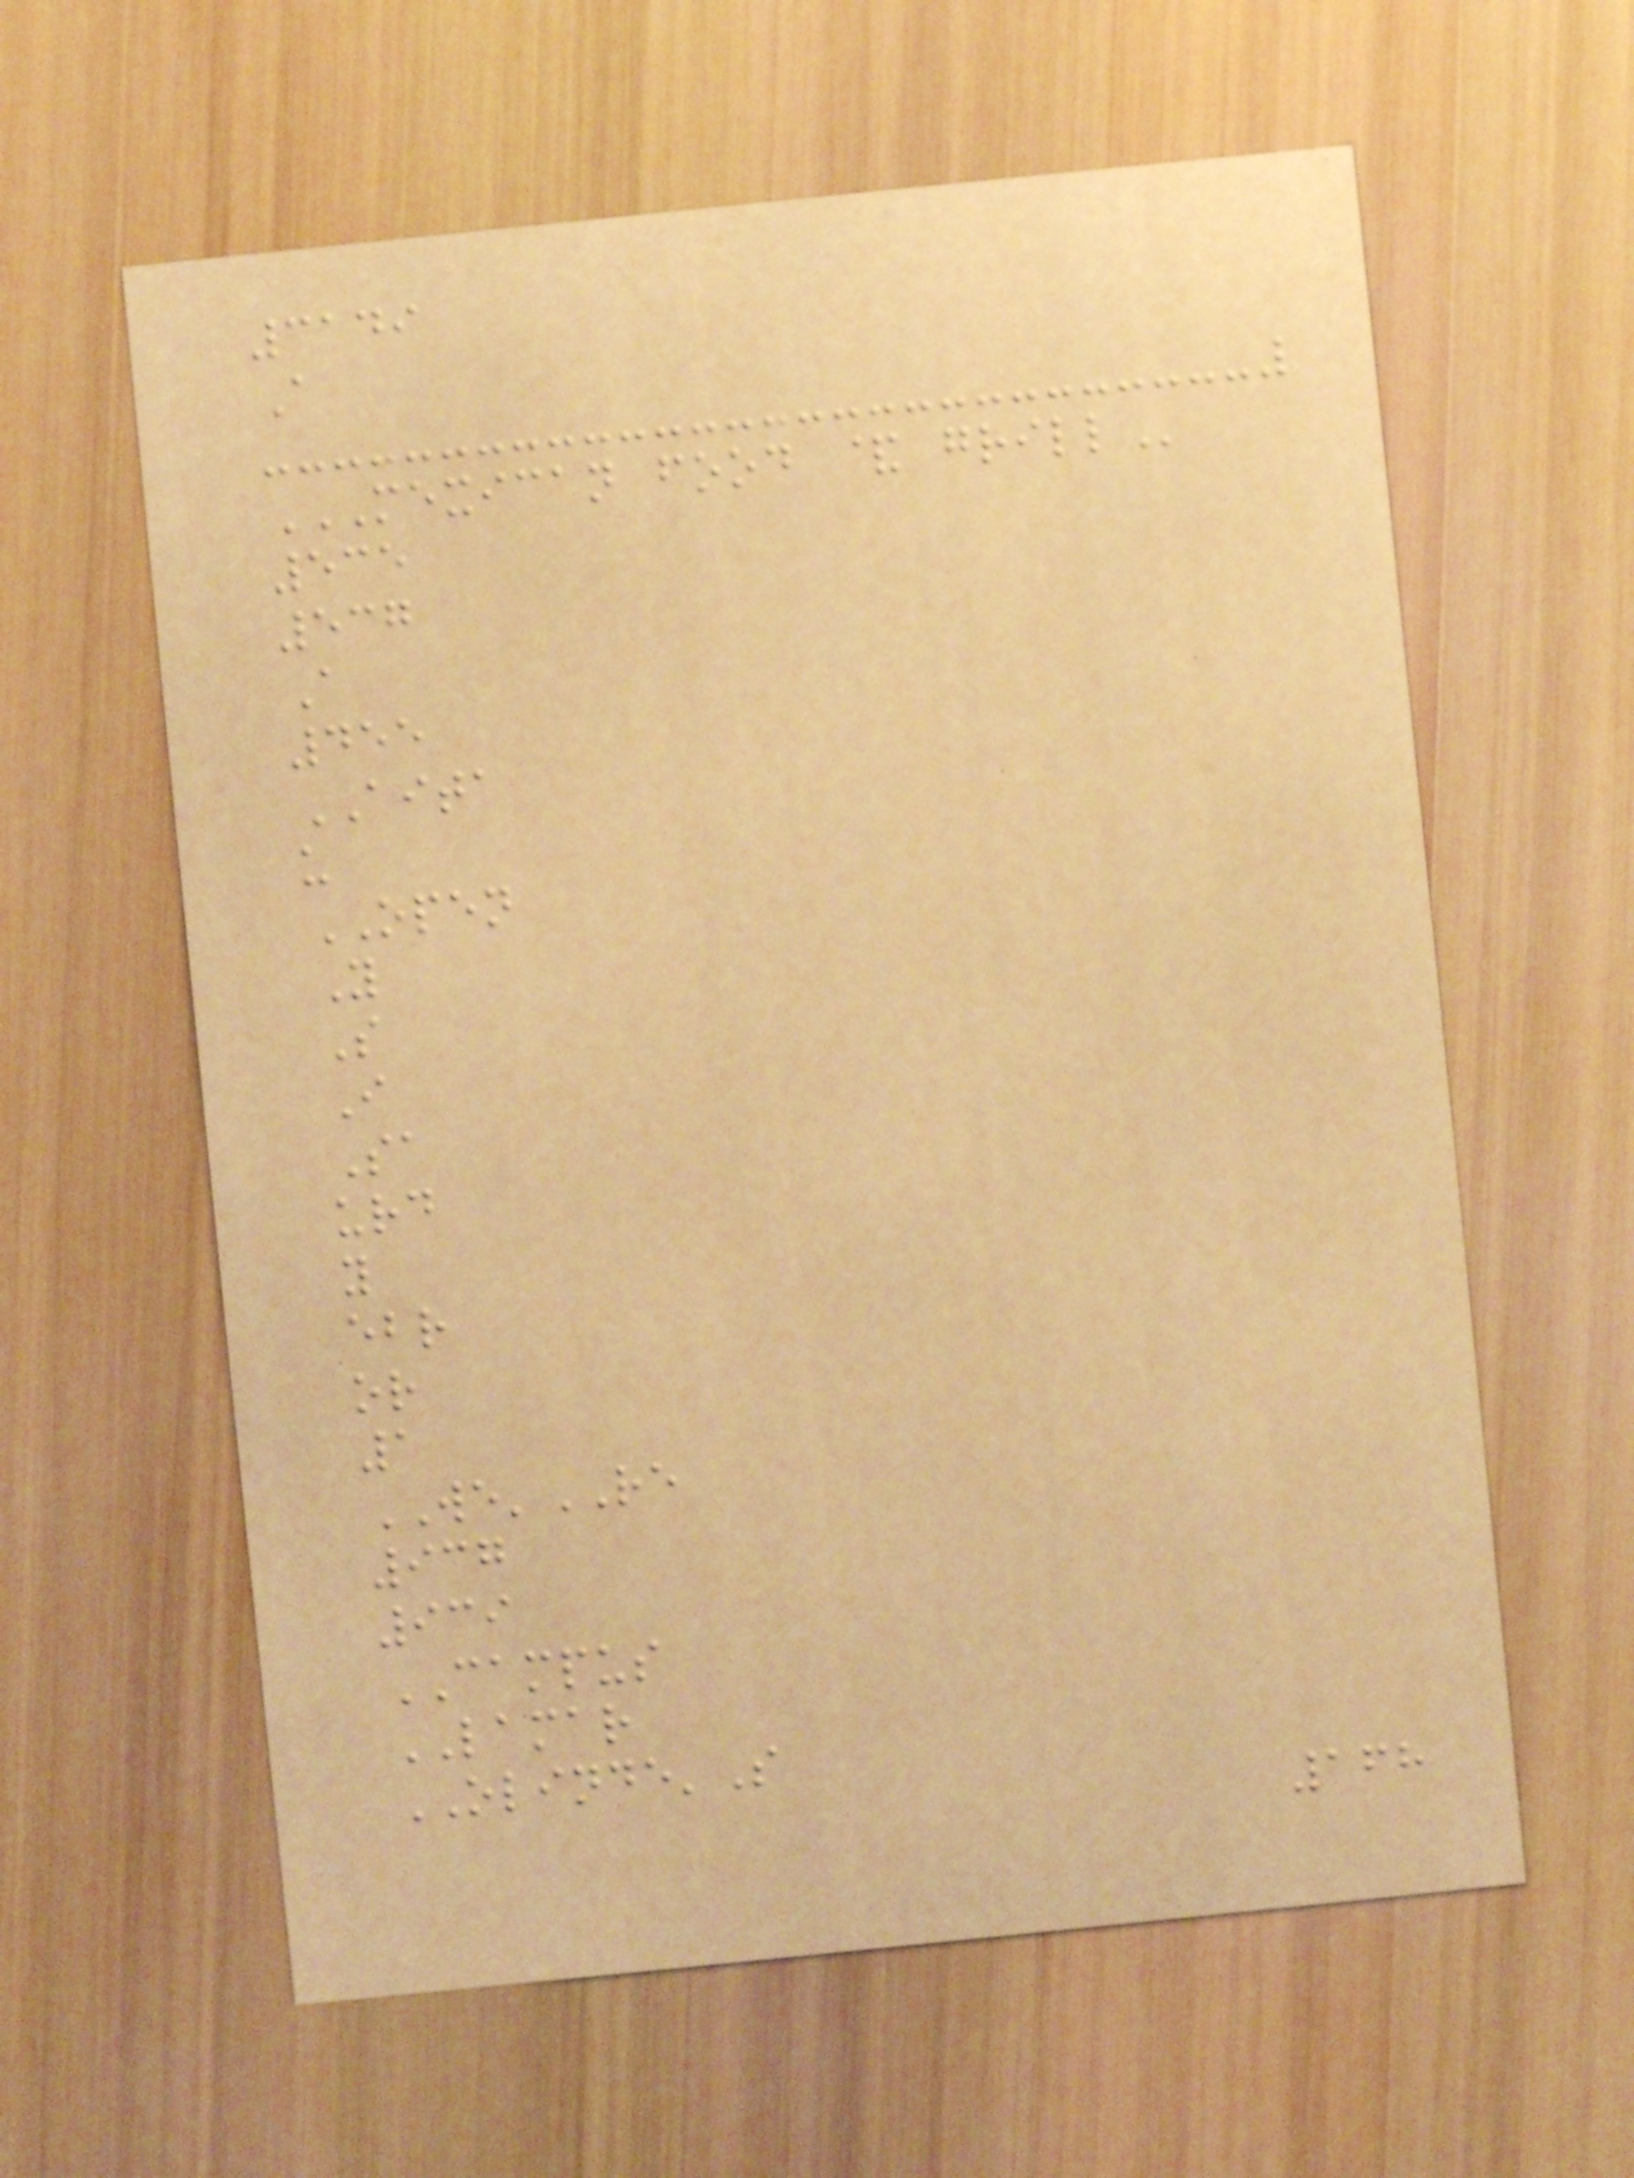3149
A
MEXICAN FOOD & GRILL
535
537
A
455
AITA
u
OPEN
Y
S
I
Sa
urd
y
ebr
or
1
WE'RE
937
939
CAMPUS
LAMAR
OLINDE'S
168
